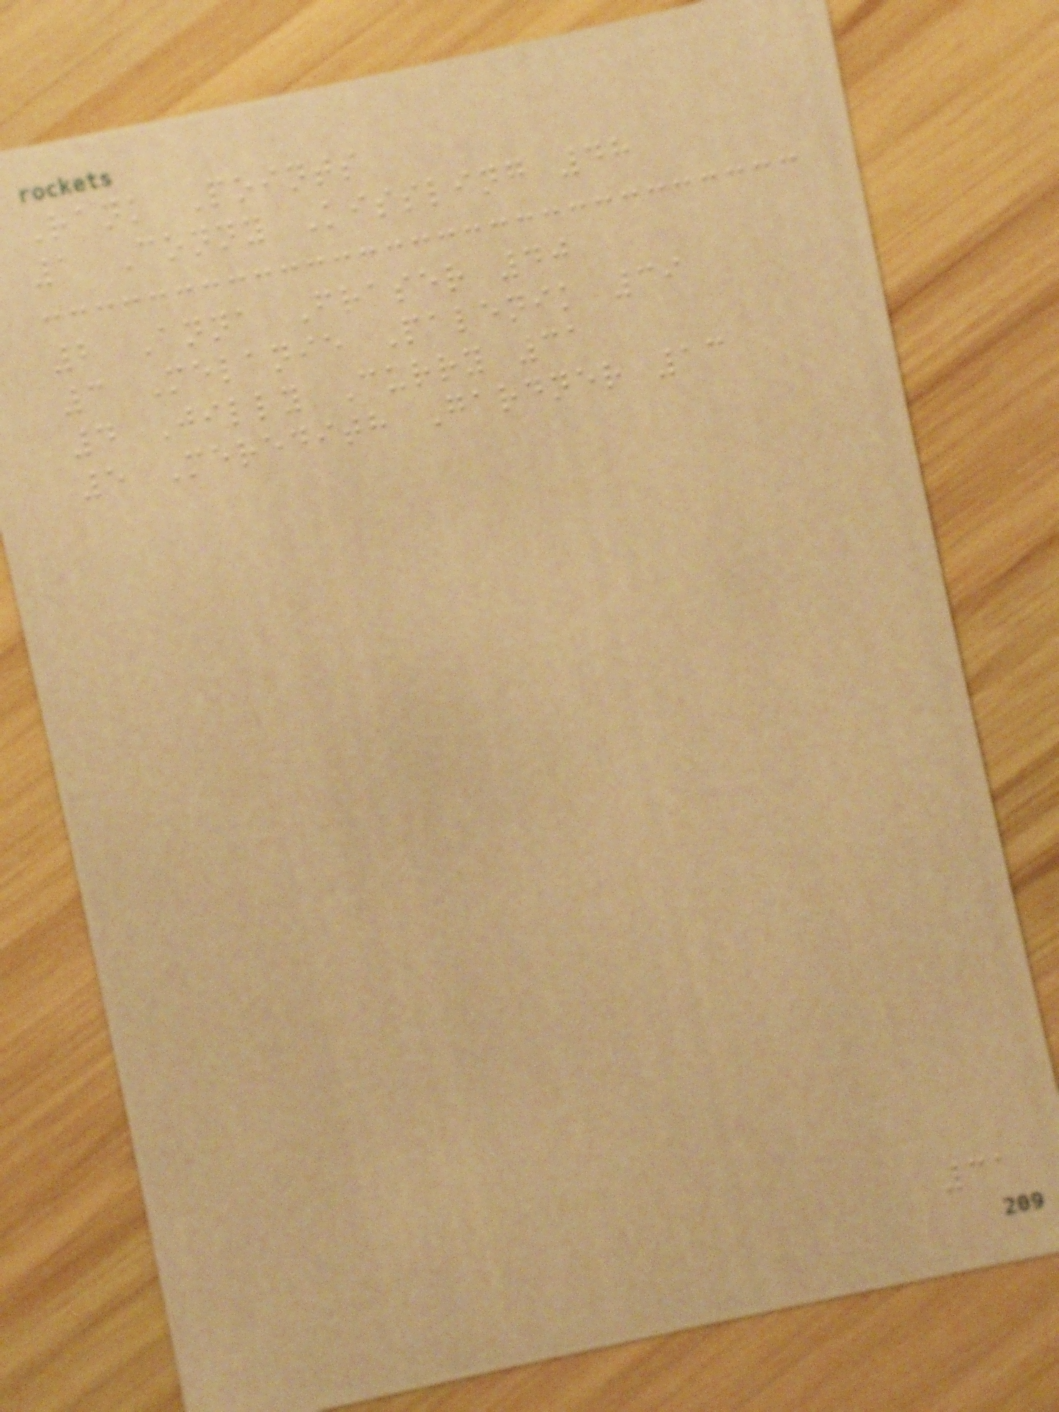Rank Points
1 Conny Kissling 48
2 Anna Fraser 40
3 Melanie Palenik 39
4 Jilly Curry 31
5 Meredith Gardner 13
31
